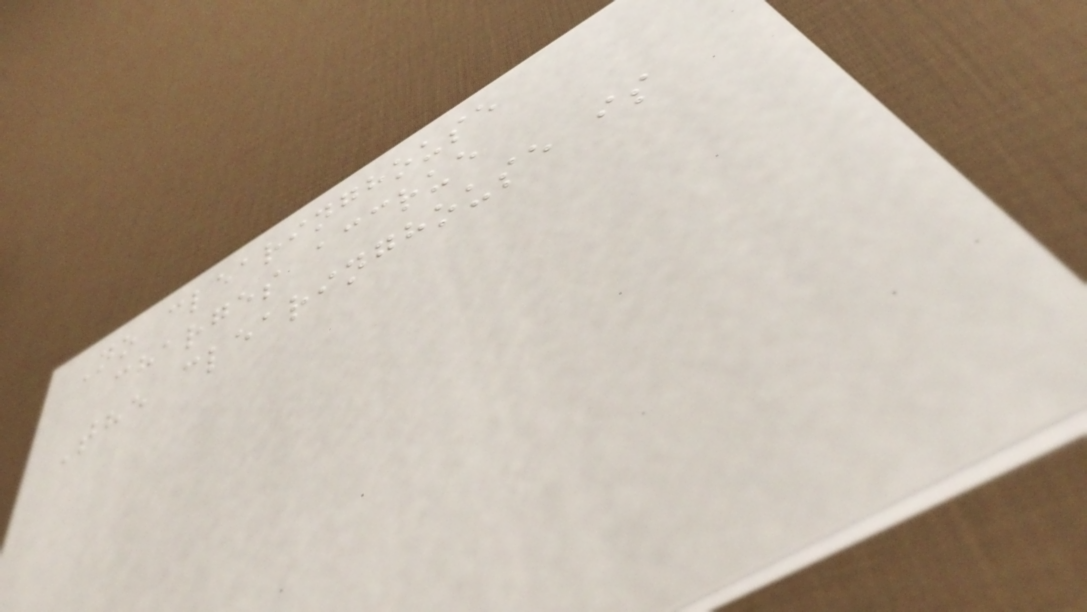No clearinghouse
charges accrue
The clearinghouse is
